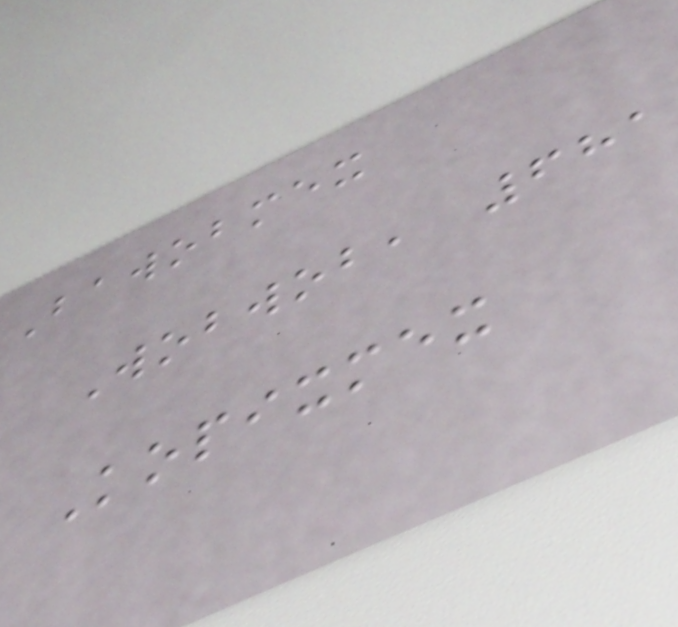Bawobmex
Wobwob, 681
Kopixmex
